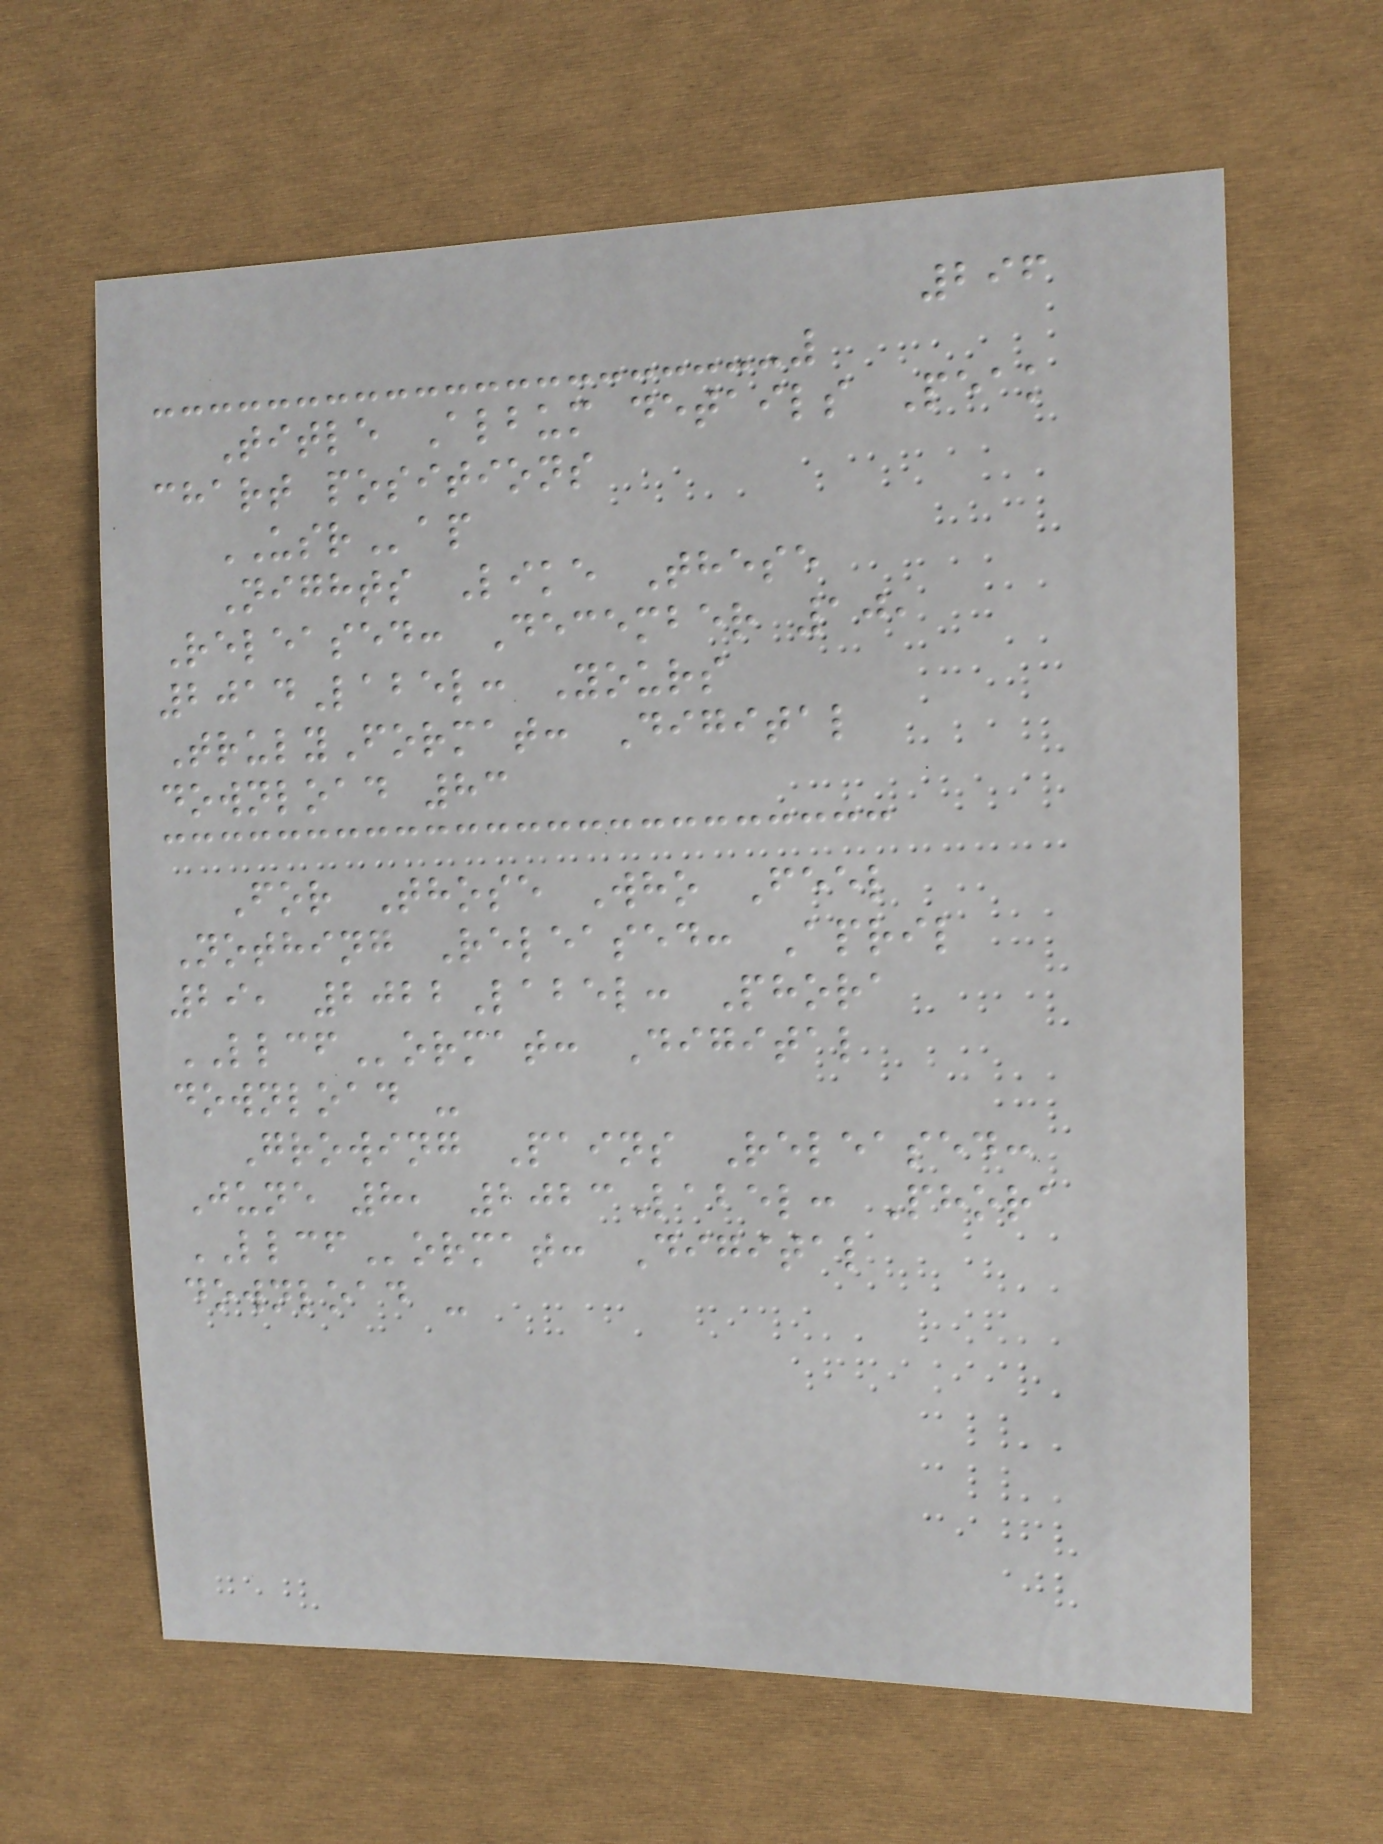296
Title Album details Peak
chart positions
USRap
Nights Like These
Released: December 10,
2014Label: Yours
TrulyFormat: Digital
download 83
For Those Who Feel
Nothing Released: April
29, 2022Label: Phora
LLCFormat: Digital
download -
Growing Pains Released:
June 8, 2023Label: Phora
LLCFormat: Digital
download -
